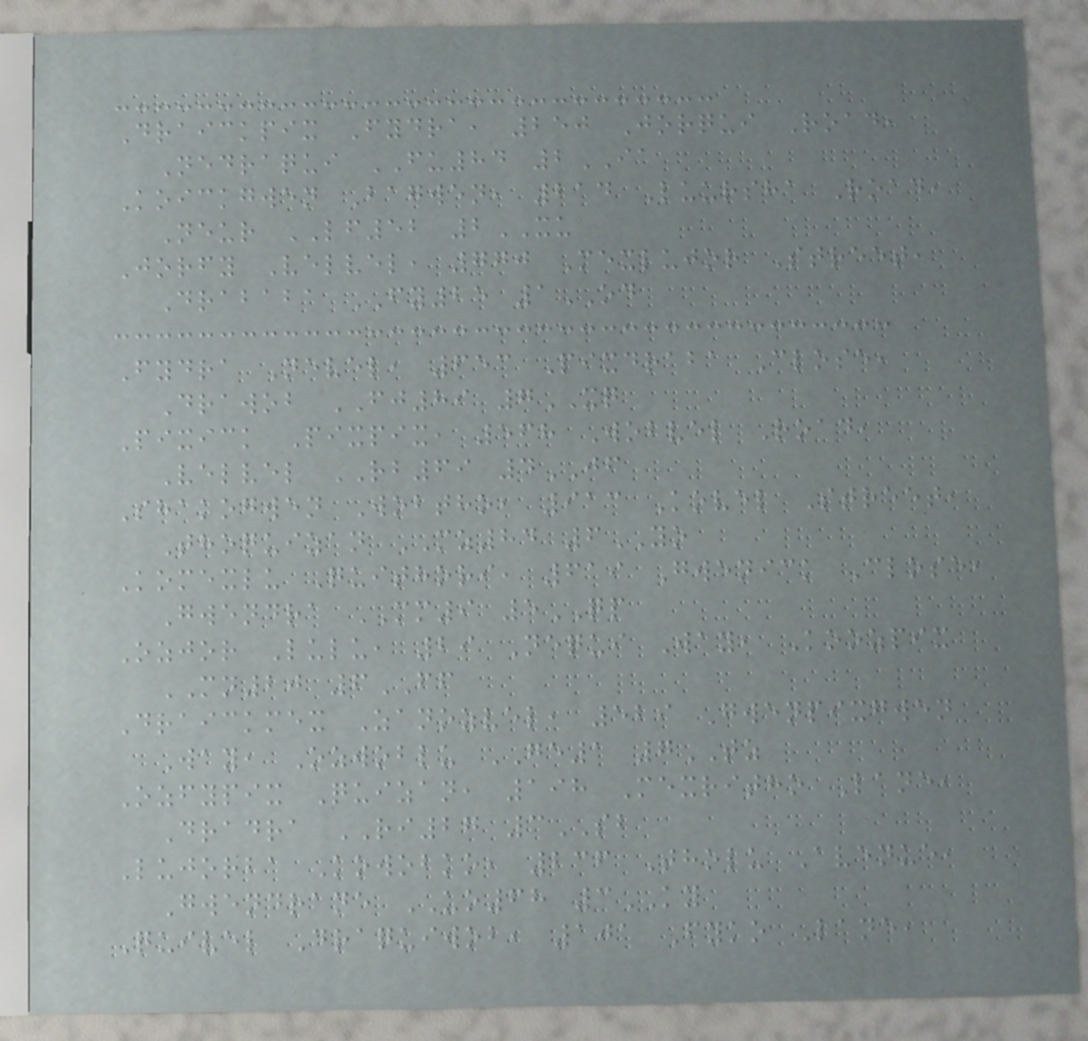Draickpix Fydra, 250 Jorqui Road,
Nedraqui FU84 2IA
Koickgwen Bagwen, 214 Luursha Road,
Neur LF52 2XU
Jorfy Velvel, 770 Mexlujor Street,
Drababa FY25 1OD
Fydra Nevel, 653 Pixdraba Close,
Drawob FJ89 7XQ
Pixick Pixpix, 568 Wobvel Road,
Velvel RB69 4JF
Shakogwen Wobtho, 913 Kovel Street,
Thoquizan MZ84 6YO
Komexlu Quithori, 619 Gwenick Close,
Gwendra MM9 5QP
Ozjor Lulu, 29 Nequi Way, Koozpix
MN20 6FF
Draickmex Zanozvel, 529 Gwenpixgwen
Way, Ozwoblu GE1 7TZ
Ozfypix Quizan, 198 Mexritho Lane,
Dradra RI27 3SB
Lujorba Kowobko, 236 Tholu Avenue,
Gwendrane UO68 3KY
Quivel Draquiwob, 101 Fyko Lane,
